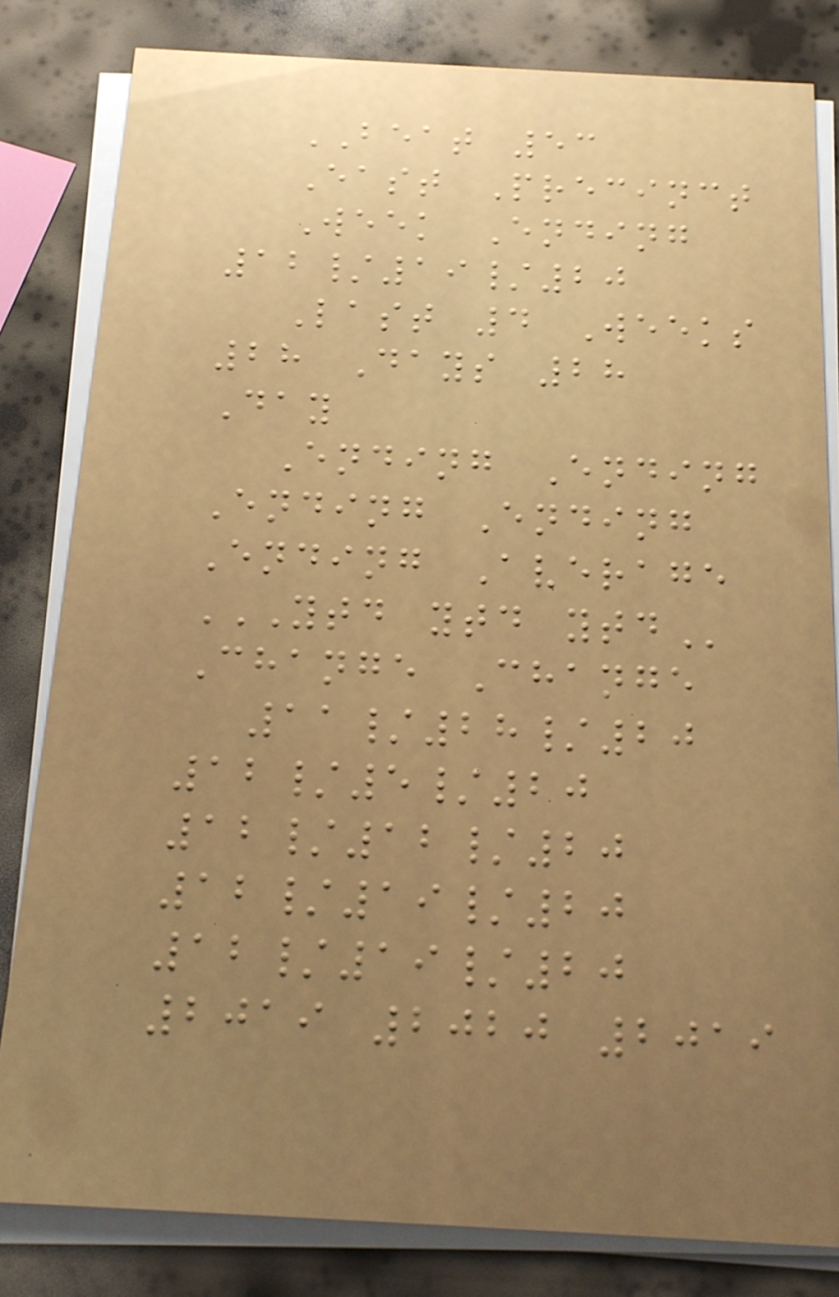BEAT 53
East Precinct
Week Ending
12/19/20
Last 4 Weeks
28 Days 28
Day
Ending Ending
Ending Ending
Ending Average
YTD YTD YTD
Change Change
11/28/20
12/5/20
12/12/20
12/19/20
12/19/20
2019 2020 2019
